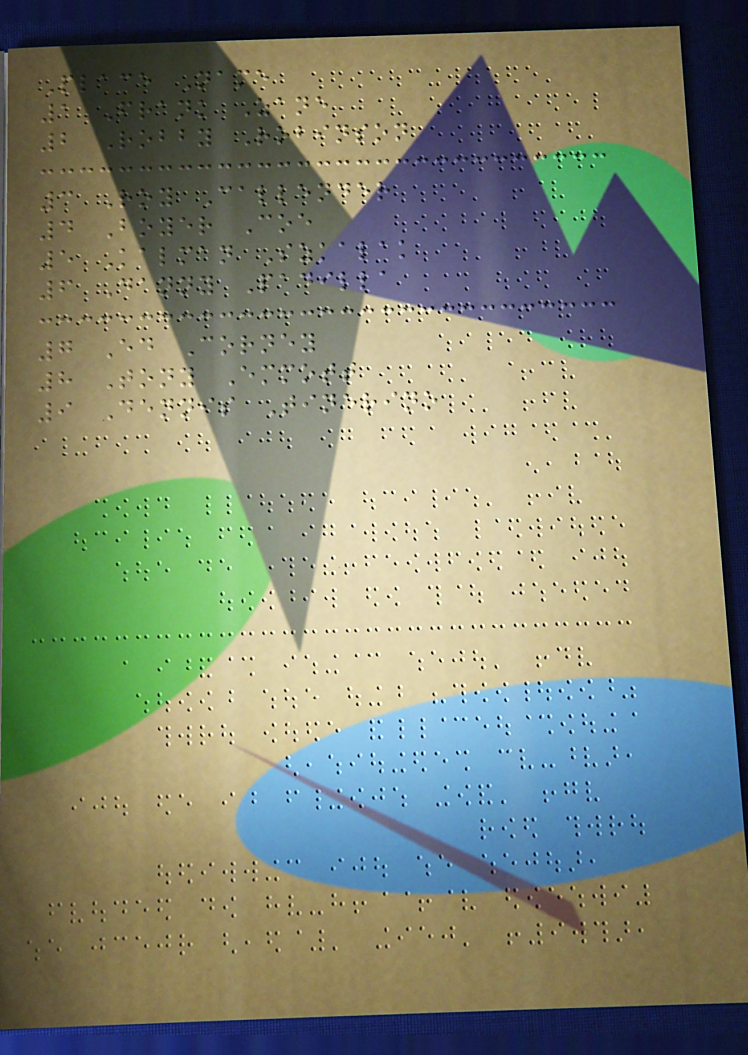Place Name
1 Frank Zane
2 Robby Robinson
3 Roy Callender
4 Boyer Coe
5 Kalman Szkalak
6 Danny Padilla
7 Ed Corney
8 Tony Emmott
9 Dennis Tinerino
